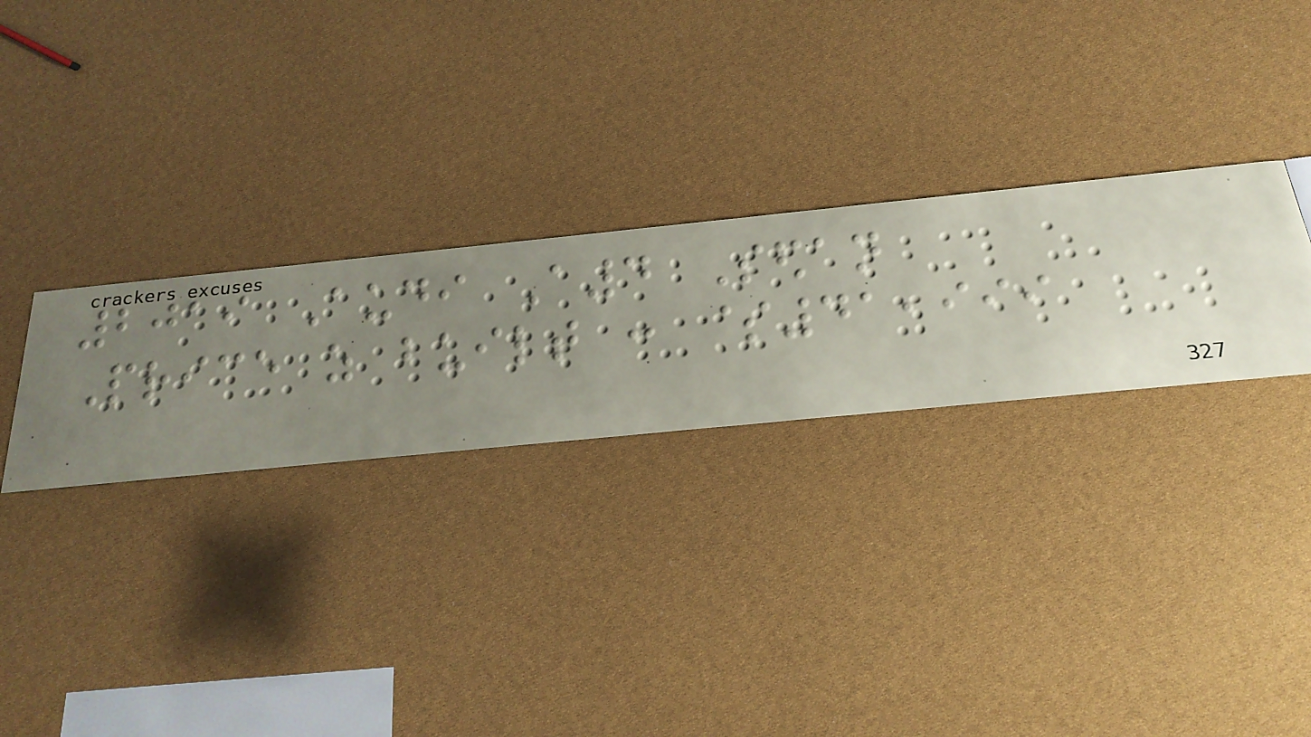2019 Audi A4 Sedan
Price as built : $41,999
